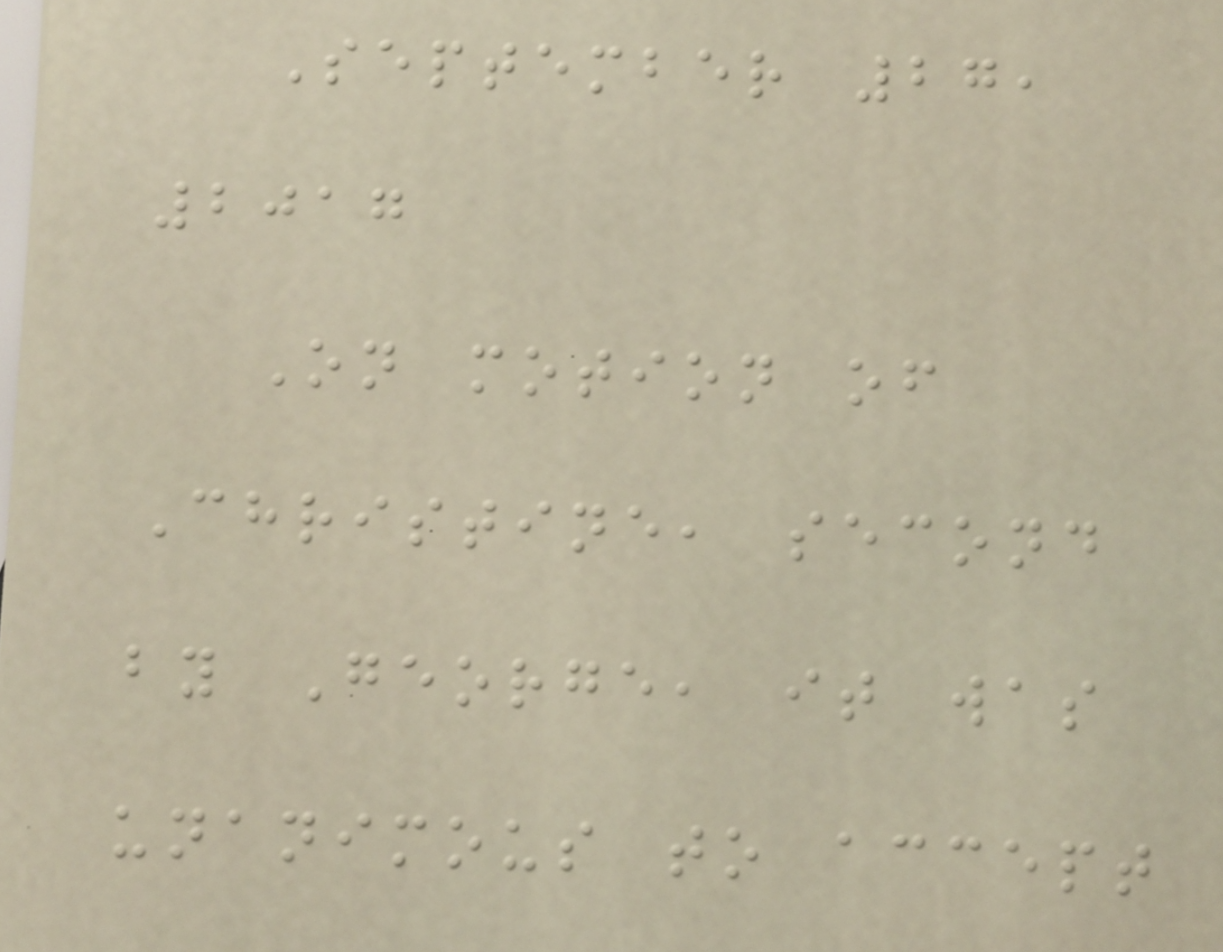September 27,
2017
On motion of
Christine, second
by George, it was
unanimous to accept
